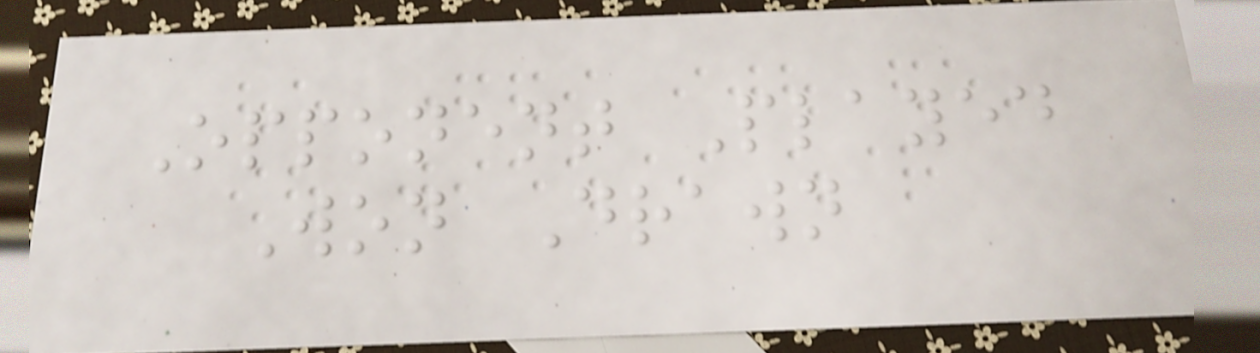Opponent Played
Won Drawn
